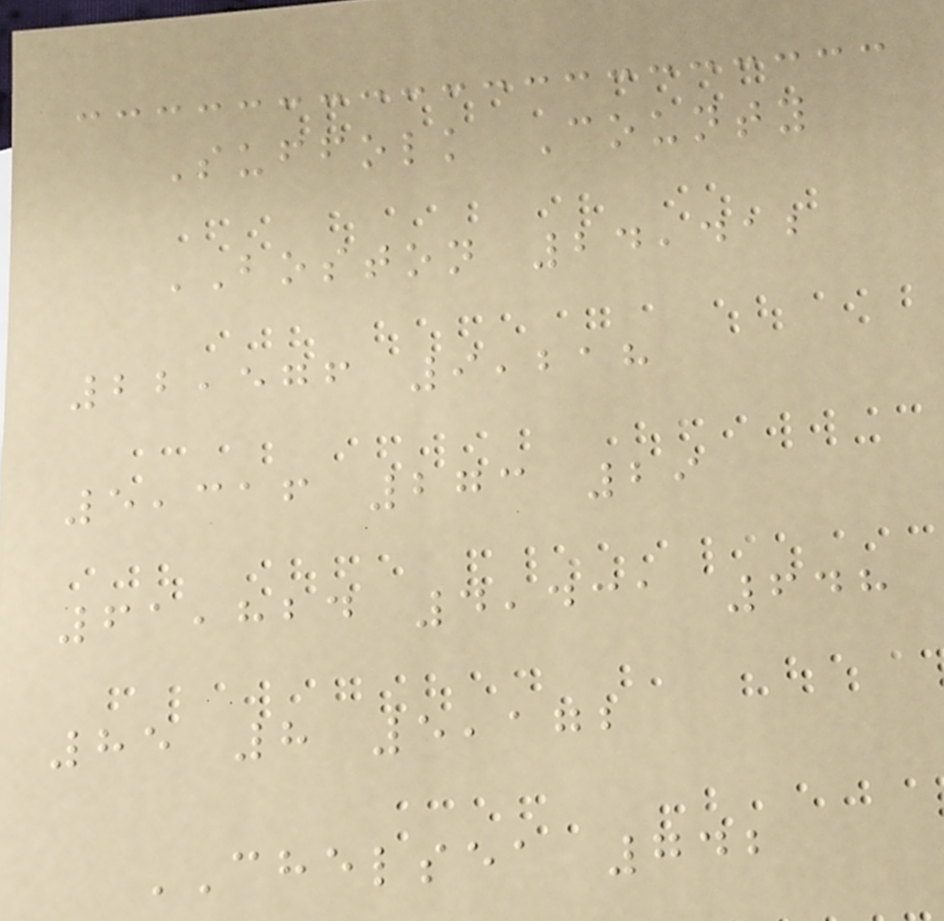Suffolk County
BOSTON 24,412
22,576 9,218
5,316 273 29
61,824 4,431 648
85 8 5,172
CHELSEA 742
